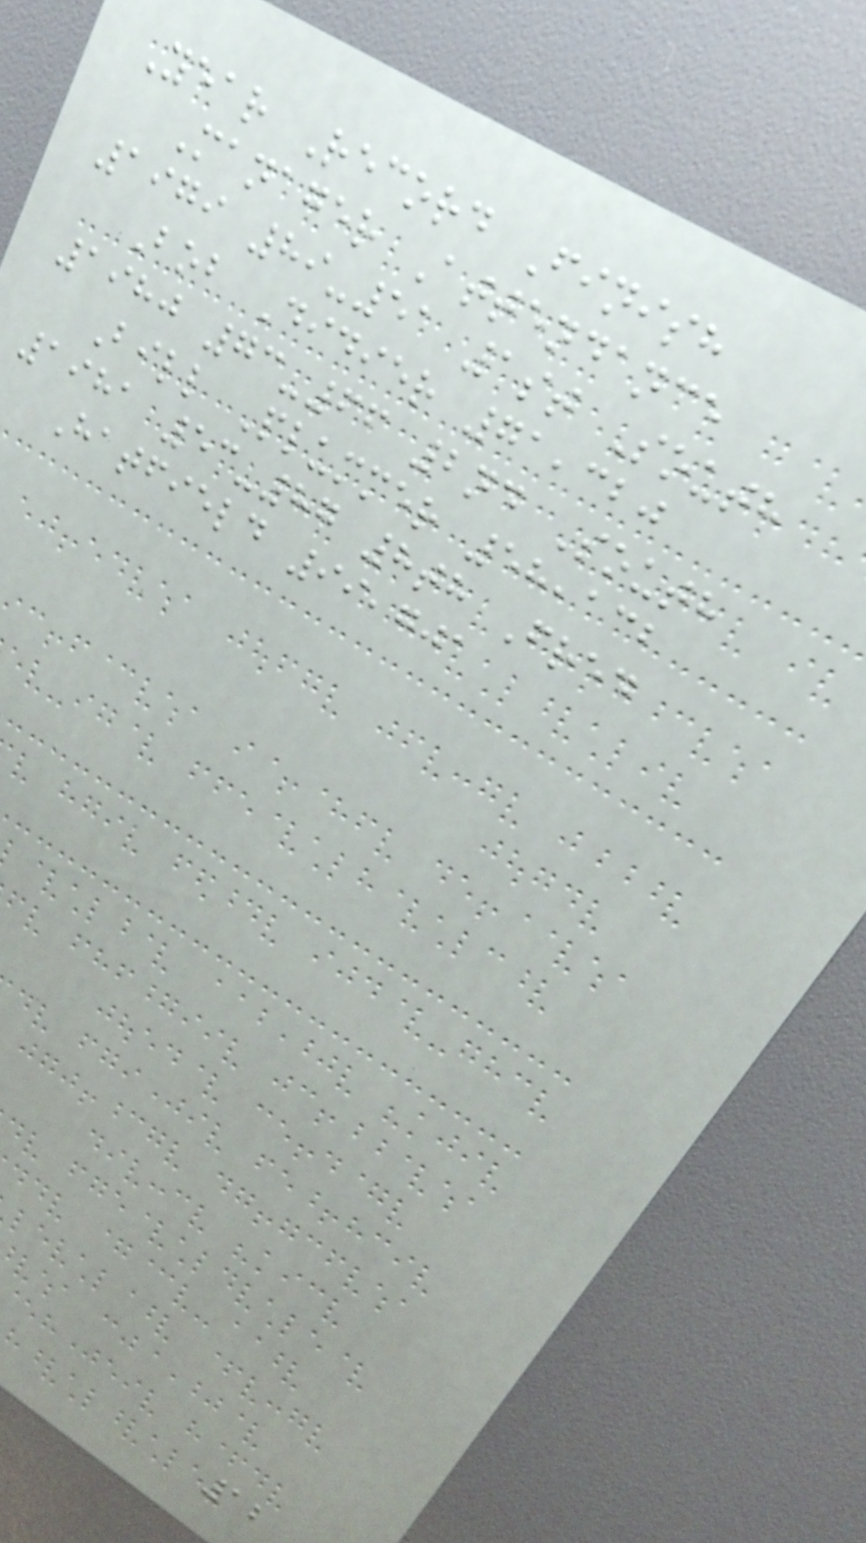Year Record Finish
Manager Attendance
1979 89-51 1st South
Bob Didier 71,320
1980 73-66 2nd South
Bill Plummer 58,132
1981 53-87 8th Fred
Hatfield 99,701
12
